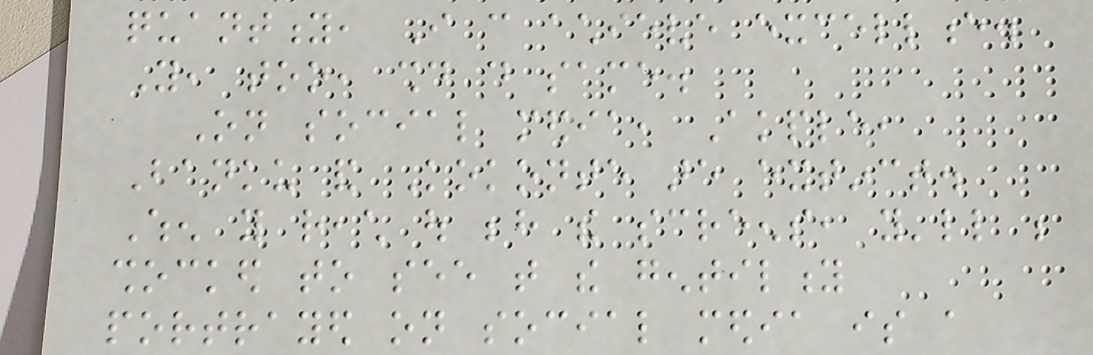quantity, I can achieve excellence.
You, too, should do same.
On social media, Akple,
Banku and Kokonte are extinct.
When you reach out behind the screens, you'll be
shocked to see that the gentility
portrayed on social media is a
